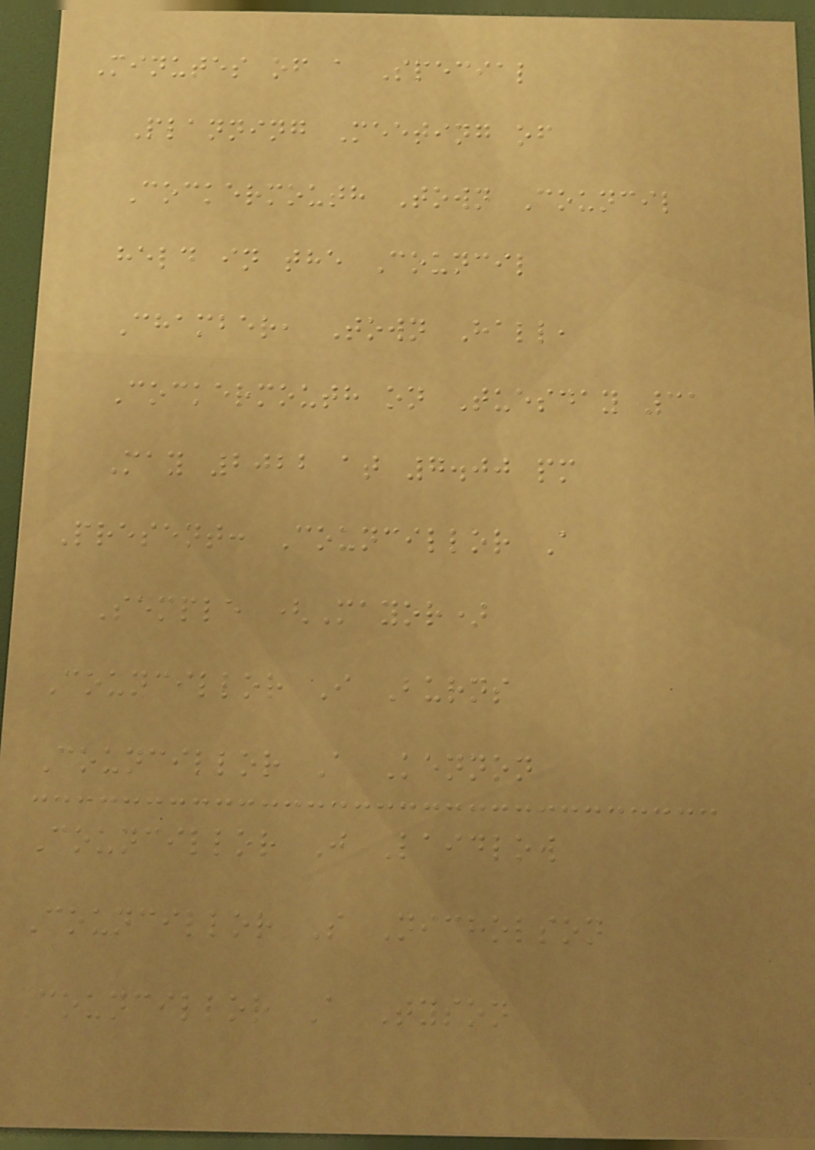Minutes of a Special
Planning Meeting of
Cockermouth Town Council
held in the Council
Chamber, Town Hall,
Cockermouth on Tuesday 31
May 2022 at 7.00 pm
Present: Councillor A
Semple (Mayor)
Councillor I Burns
Councillor A Kennon
Councillor J Laidlow
Councillor S Nicholson
Councillor A Tyson
